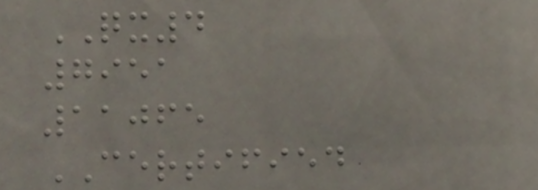QX4
7951
11065
CERTIFIED
